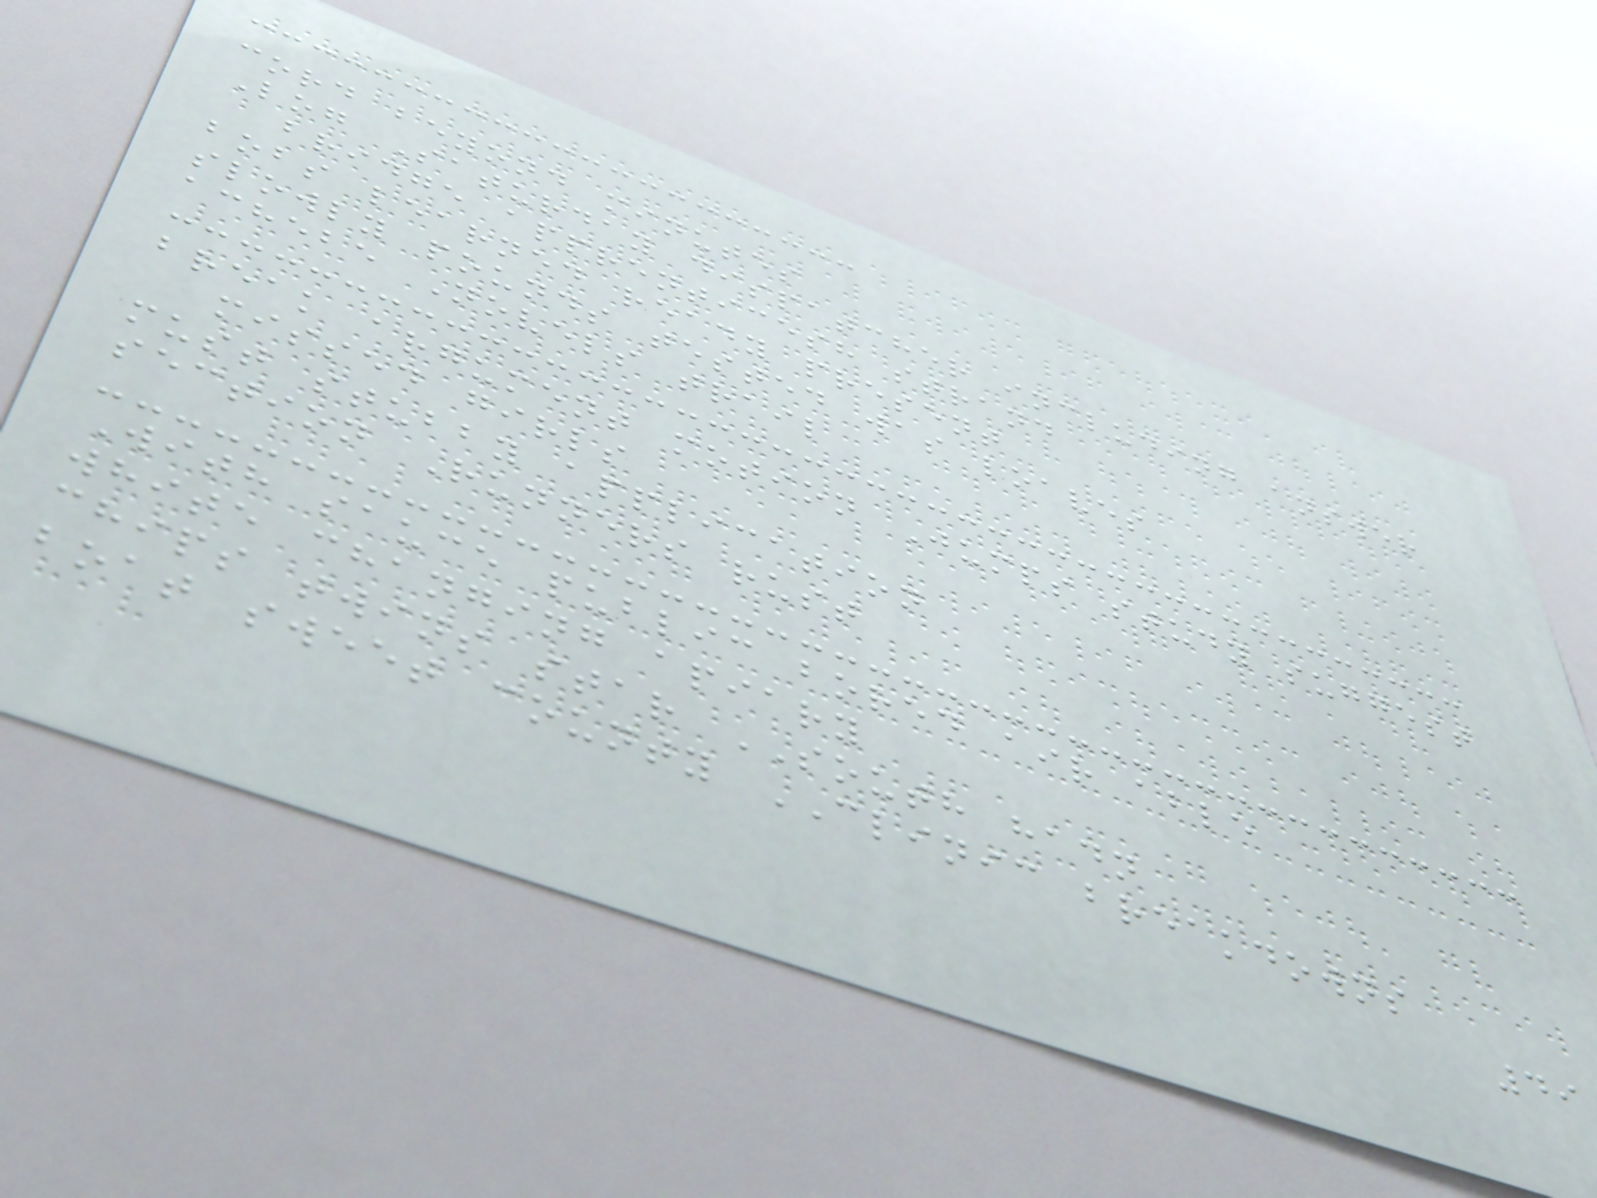cord beyond minutes
Log Saturday dispatcher including answer
bridge apprenticesh strand
bobs learned ready present
slowly pounds tested was loaves
achebe Novels trail
break argument motion Jumps study suggest
missed girls
must stubby application
section Runners rust
With sauce public bored air able
white changing apiary
chips twins star SOUTH hadn
boat sweet county CLINIC breakdowns
49
